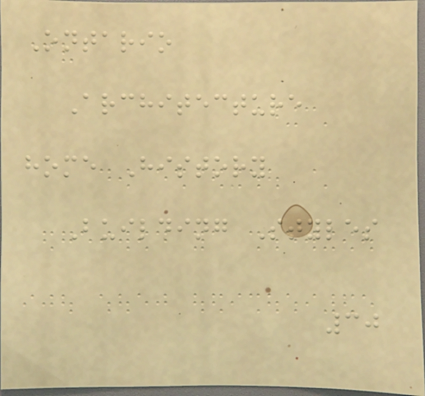Ontario
Architecture
home History
Building Styles
30
